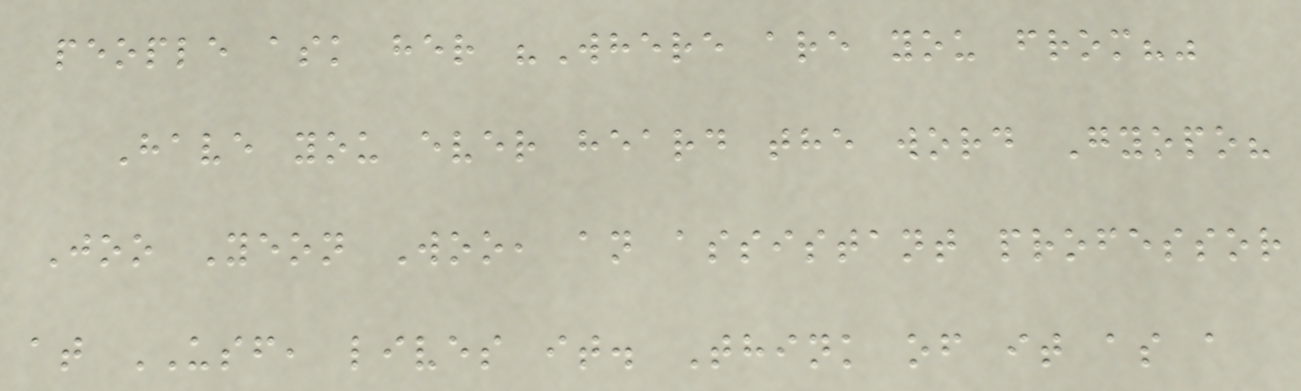people ask her "Where are you from?"
Have you ever heard the word Gyopo?
Joo Yeon Woo, an assistant professor
at USF, lives it. Think of it as a
